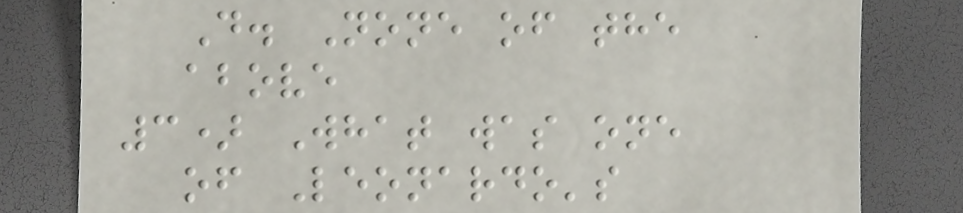D. None of the
above
3) What was one
of Leonardo's
